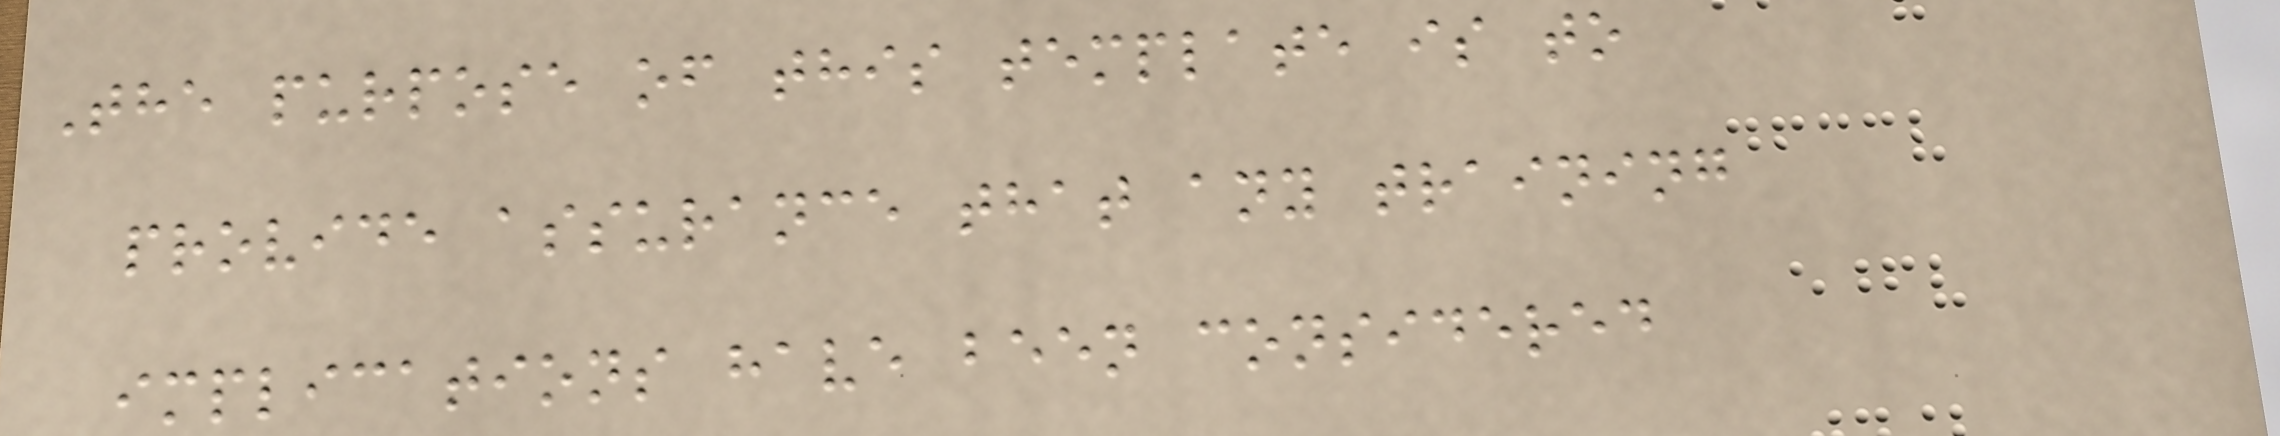The purpose of this template is to
provide assurance that any training
implications have been considered
